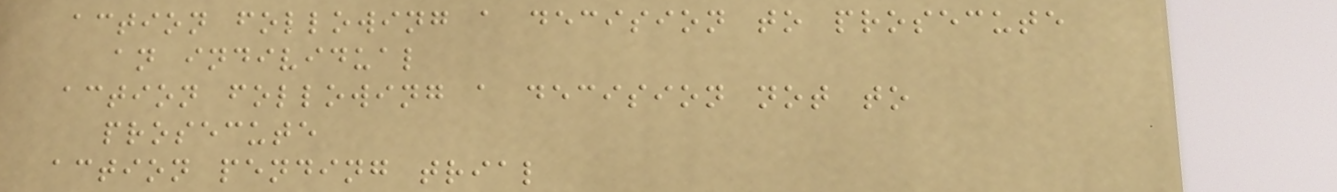action following a decision to prosecute
an individual
action following a decision not to
prosecute
action pending trial
